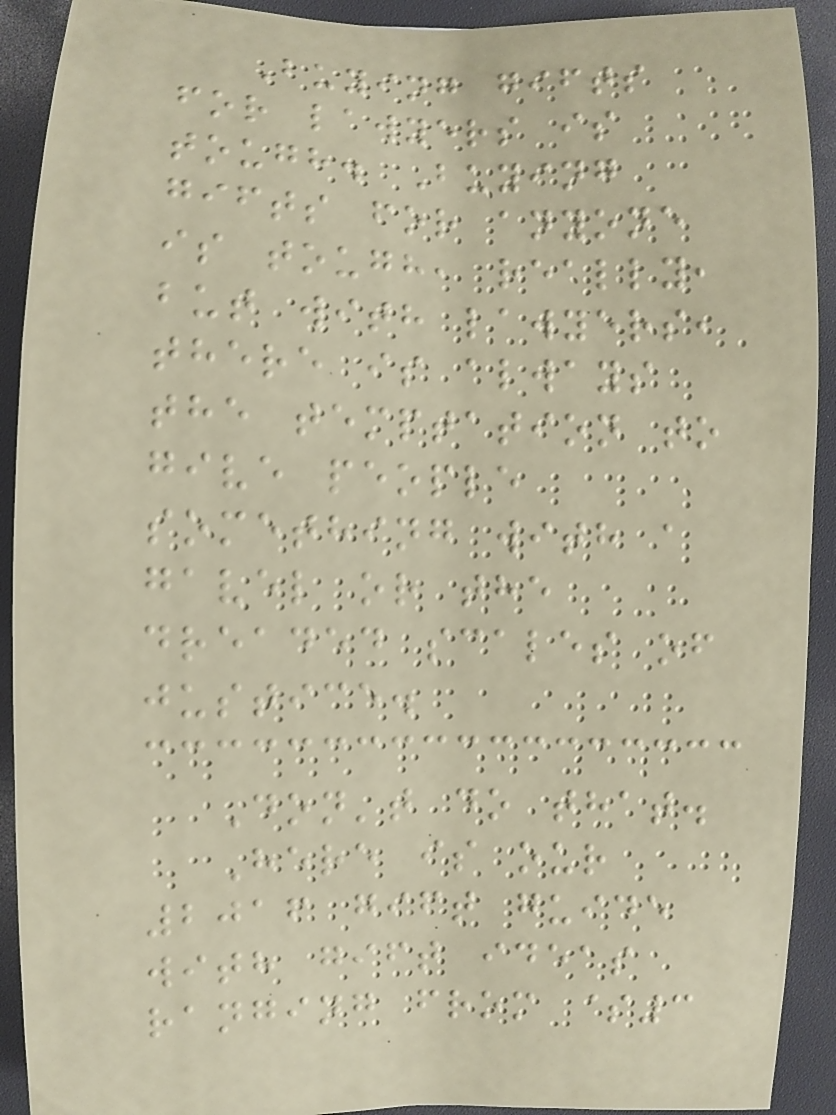Buying gifts
for lawyers is
tough. Buying
gifts for anyone
is tough, really,
but with lawyers,
there is always
the temptation to
give people
something with a
gavel or the
dreaded scales of
justice.
Don't do that.
Here is our
2016 gift guide
with gift ideas
ranging from $3
